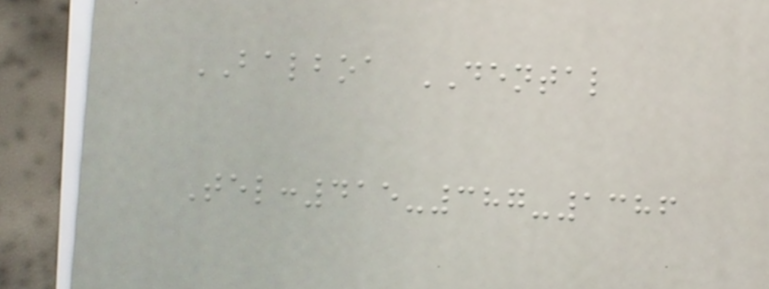BALBOA DENTAL
Tel:415-387-1386
